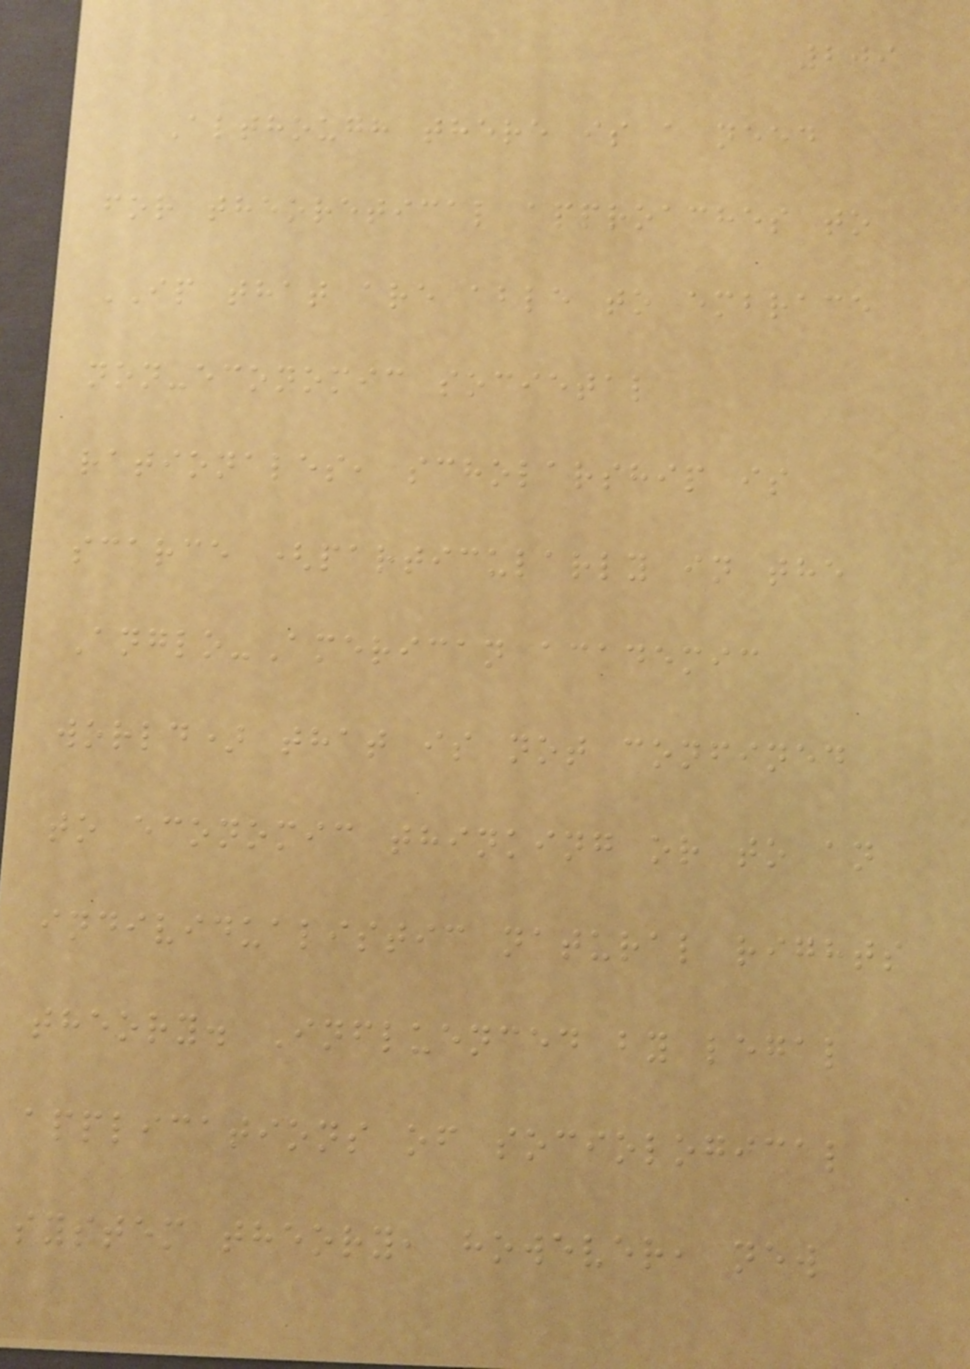209
Although there is a need
for theoretical approaches to
IP that are able to embrace
non-economic societal
rationales, scholarship is
scarce (particularly in the
Anglo-American academic
world) that is not confined
to economic thinking or to an
individualistic natural rights
theory. Influenced by legal
applications of sociological
system theory, however, new
